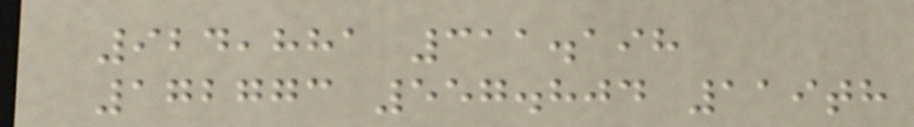924,881 311.198
172773 557.804 119th
